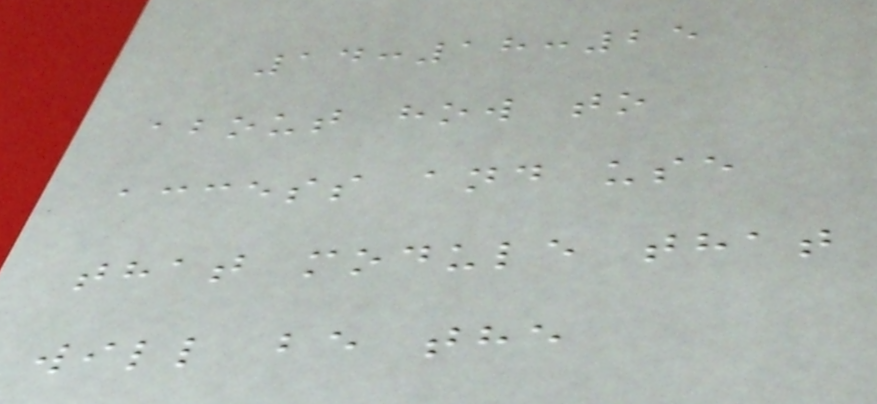14:18:25
about how to
access and use
that module that
will be the
